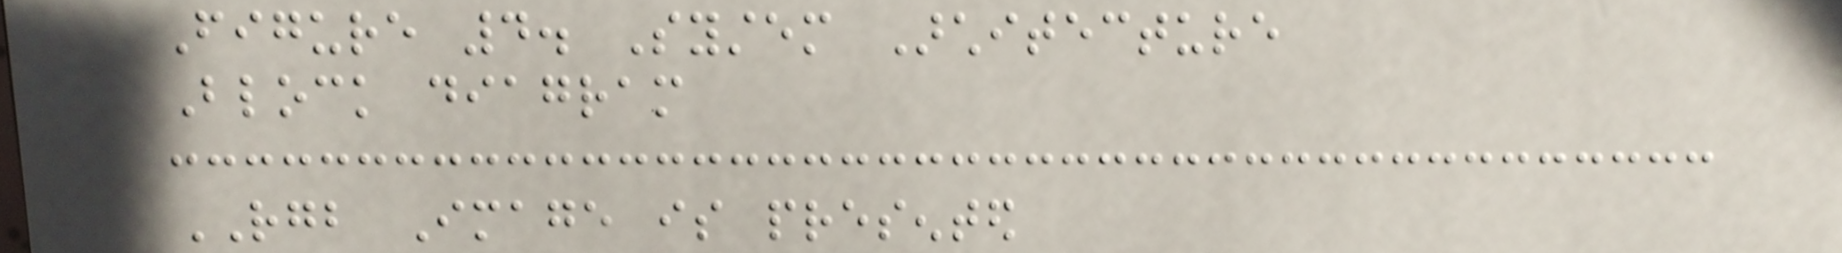Figure 4. System Architecture
Block diagram
RGB Image is presented
